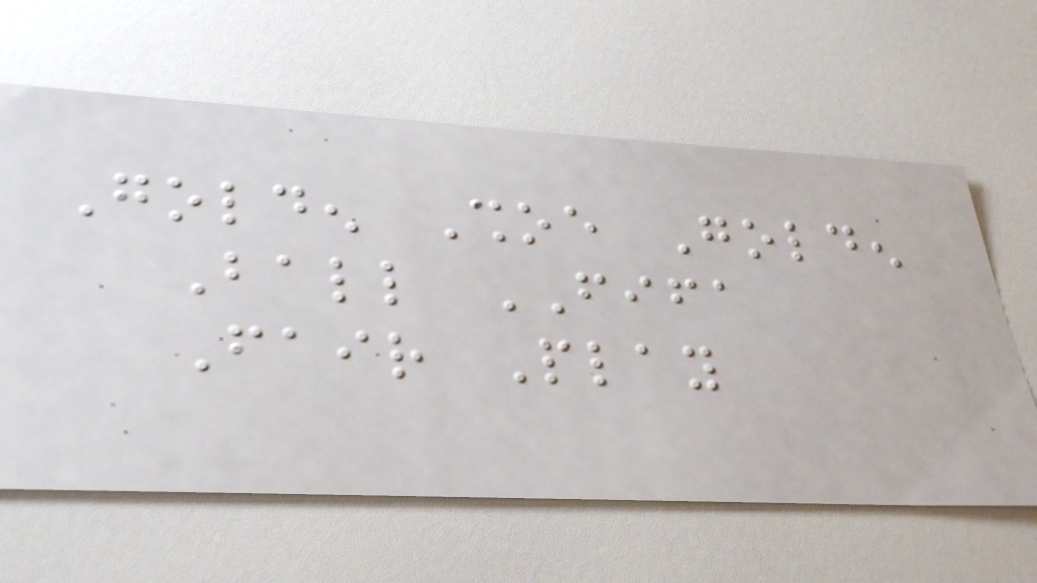Golden Shoe Golden
Ball FIFA
Fair Play
